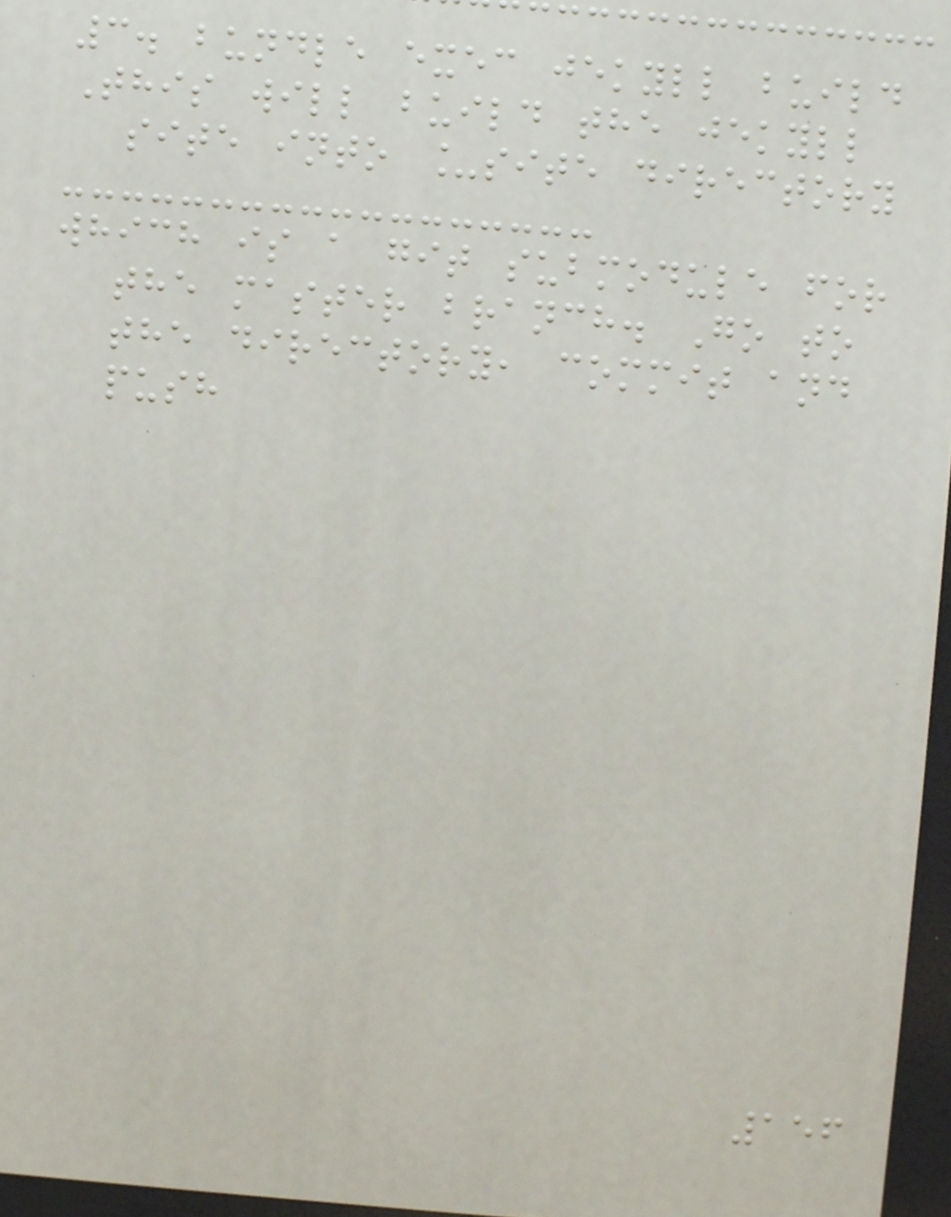3. bundle exec jekyll build
This will build the jekyll
site into _site directory
which is a git submodule for
the master branch. Go to
the directory, commit and
push
156
